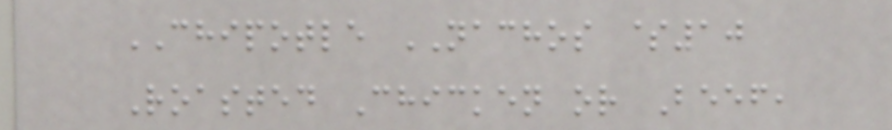CHIPOTLE NACHOS $10
Roasted Chicken or Beef,
